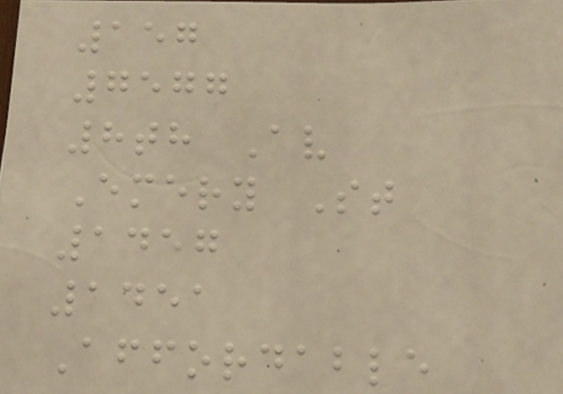157
7577
8th Av
Emery St
1457
1451
Affordable
